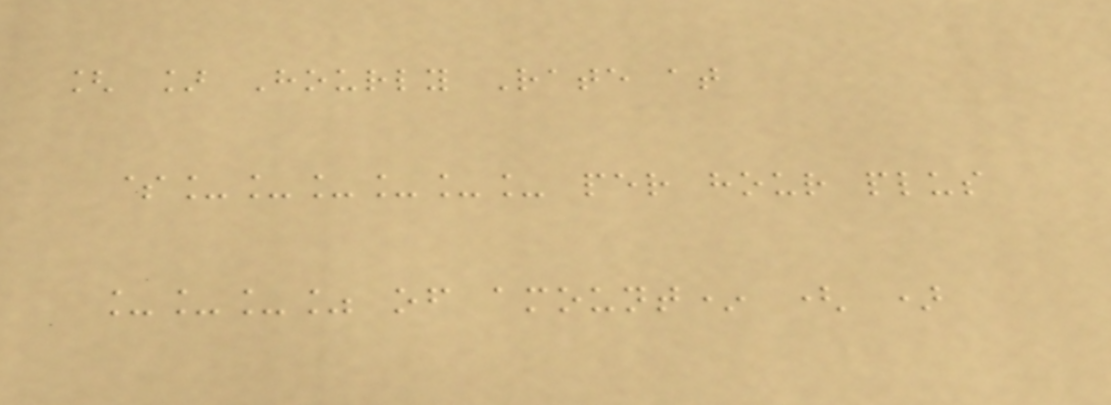[ ] Hourly Rate at
$______ per hour plus
___% of amount* ( )
